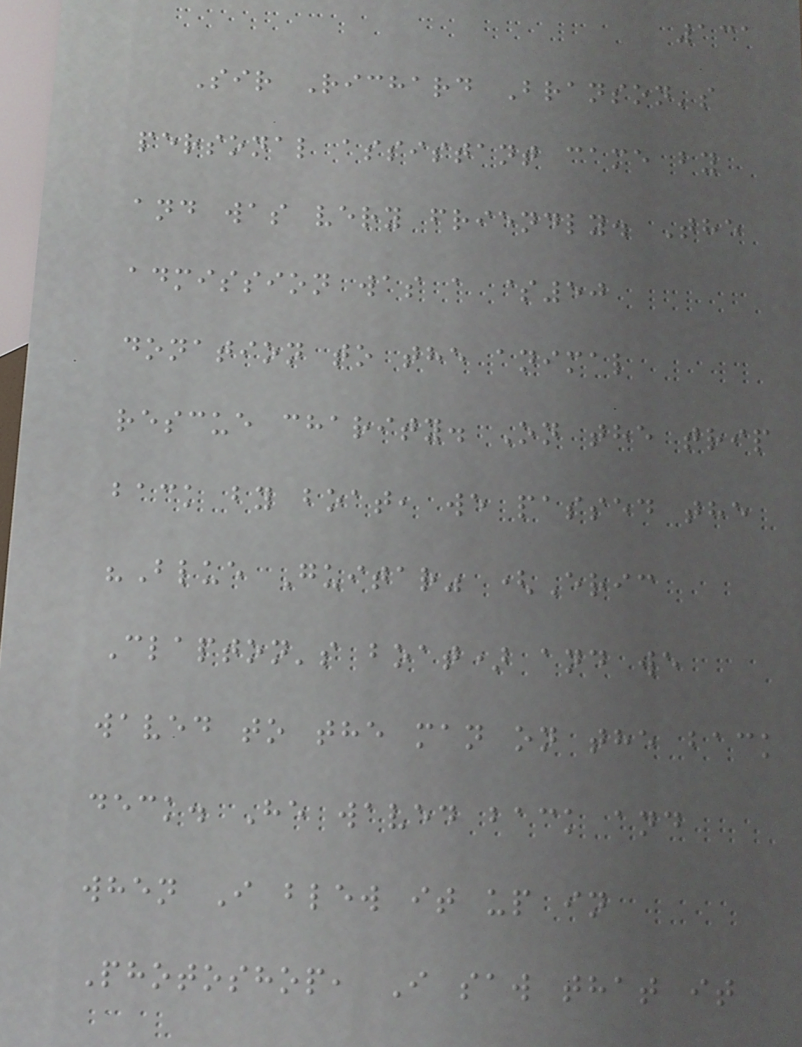131
Sir Richard Branson's
personal assistant came by
and was very friendly. The
admission was a $50
donation to the animal
rescue charity. On the trip
back by boat, we passed the
"Blue Guitar" (Eric
Clapton's boat) and we
waved to the man on the back
deck. He waved back and
when I blew it up in
Photoshop, I saw that it
